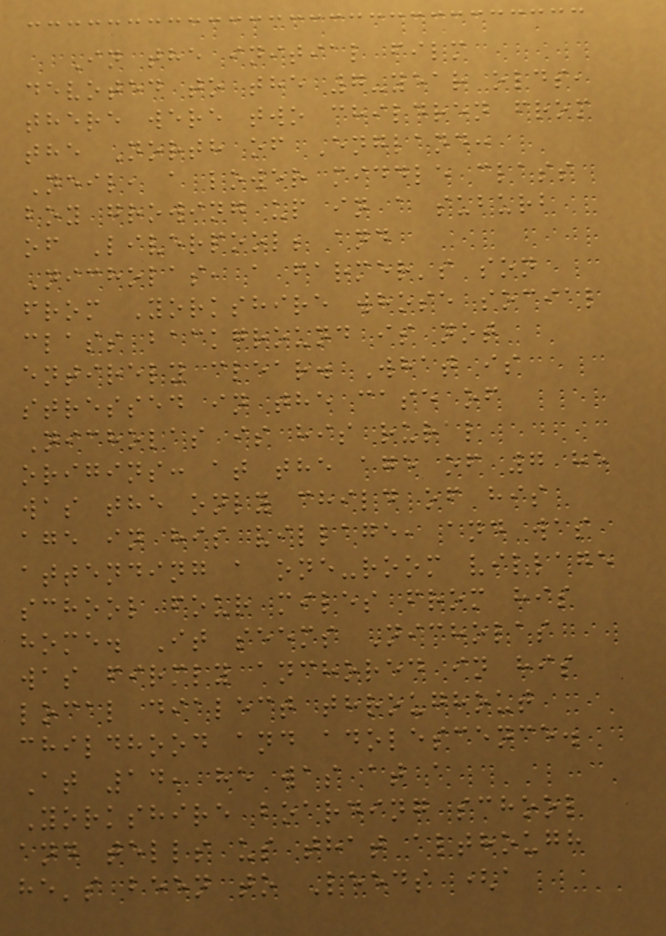In the initial film
devoted to the 7-year olds,
there were two children from
the North of England:
Neil, a lower middle class
boy growing up in a suburb
of Liverpool; and
Nicholas, a farmer's son
from Yorkshire whose social
class background is not
entirely clear. What is
stressed in the case of
Nicholas is his rural
origins: at the age of 7 he
was the only child of his
age in his village, and was
attending a one-room village
school four miles from his
home. It seems Nicholas
was firmly anchored in his
local dialect throughout
childhood and adolescence.
At 14, he was at a
Yorkshire boarding school
and tells us that although
he's been to Leeds (a
